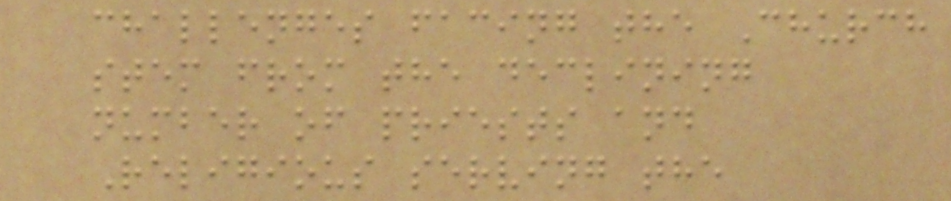challenges facing the Church
stem from the declining
number of priests and
Religious serving the
